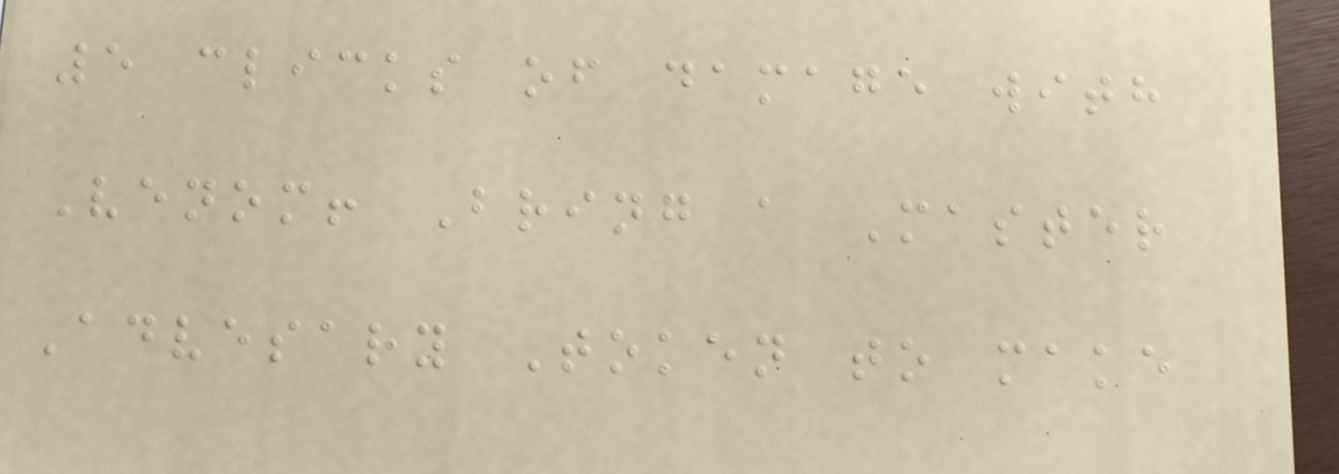5 clicks of damage with
Venom! Bring a Master
Advesary Token to make
